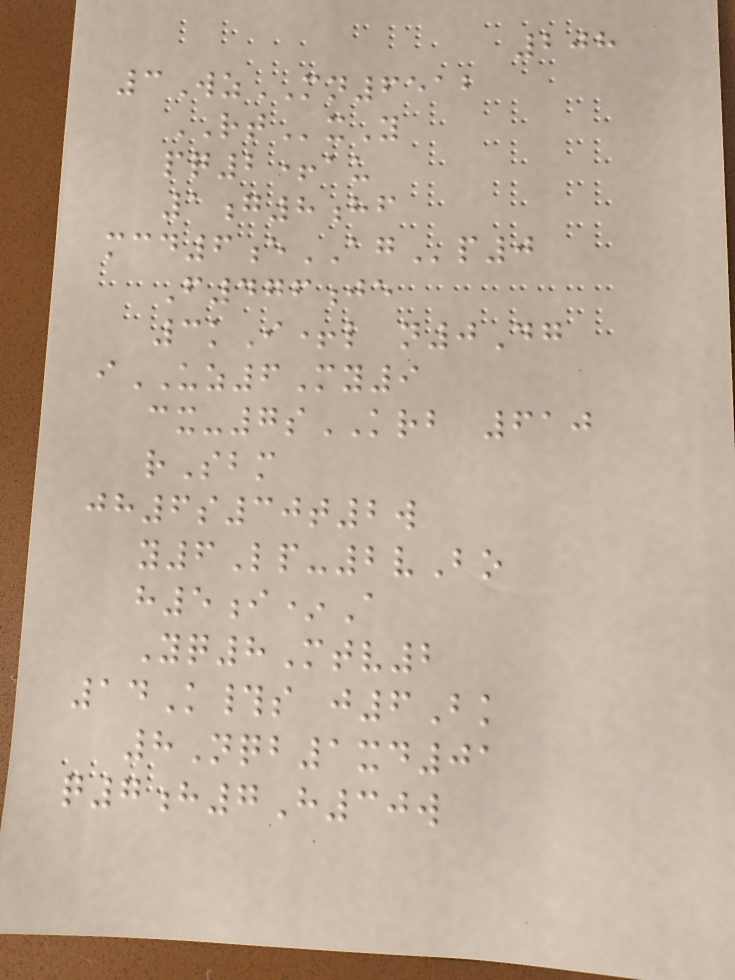208
3WzMN6512
RTxY
pq2+au
1g8hf
mcd6eAGp0
F476je
3kI+l n0Dg
iUZ6My9
cx-7sKRB 610
rSbm
jh6s30t2w
y6Lp-2vBo
h5i*A
Yq8Mtv2
14K#s j6Bk
8Nqb1xd01
q7h7H30w
